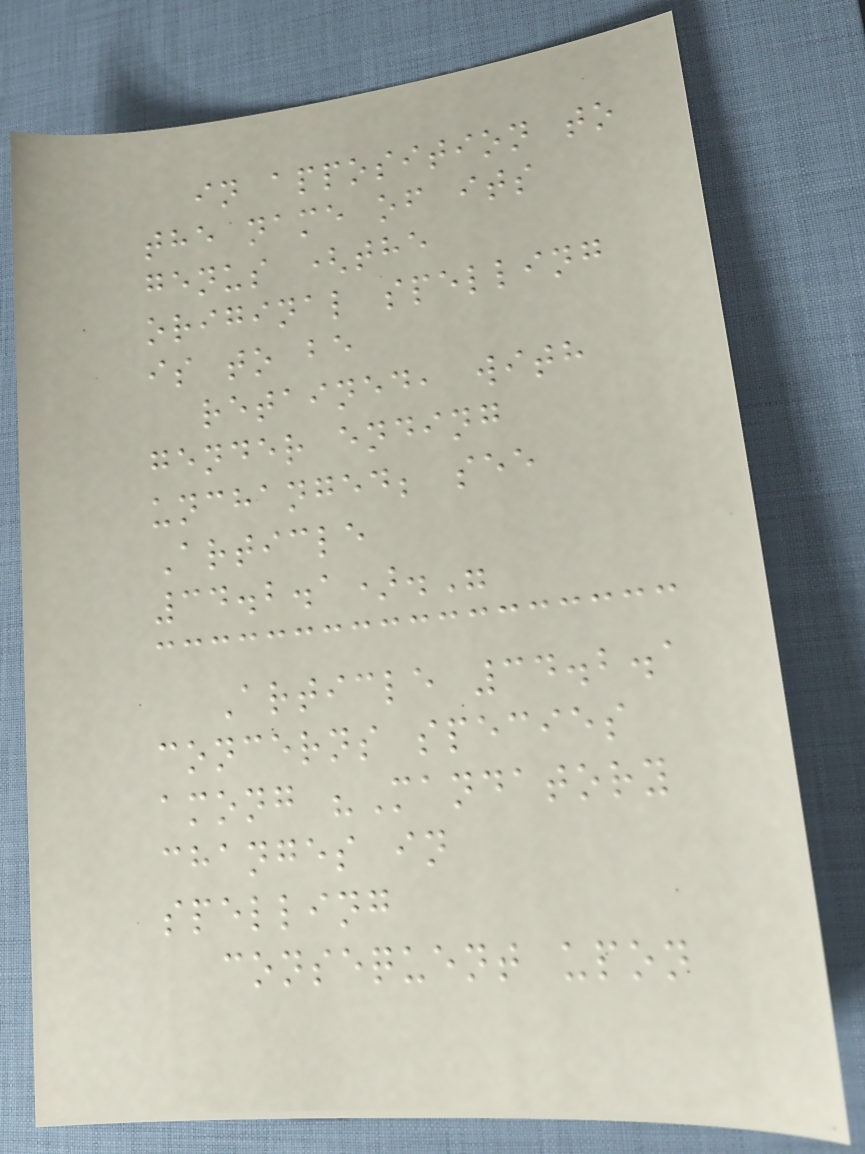in apposition to
the name of its
genus (the
original spelling
is to be
retained, with
gender ending
unchanged; see
Article
34.2.1)."
Article 34.2.1
concerns species
among "Mandatory
changes in
spelling
consequent upon
